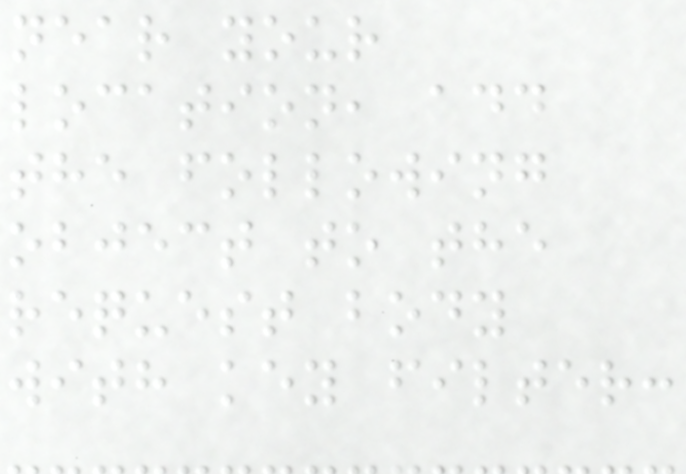near your
location, add
the following
object to the
request body
with key filter:
